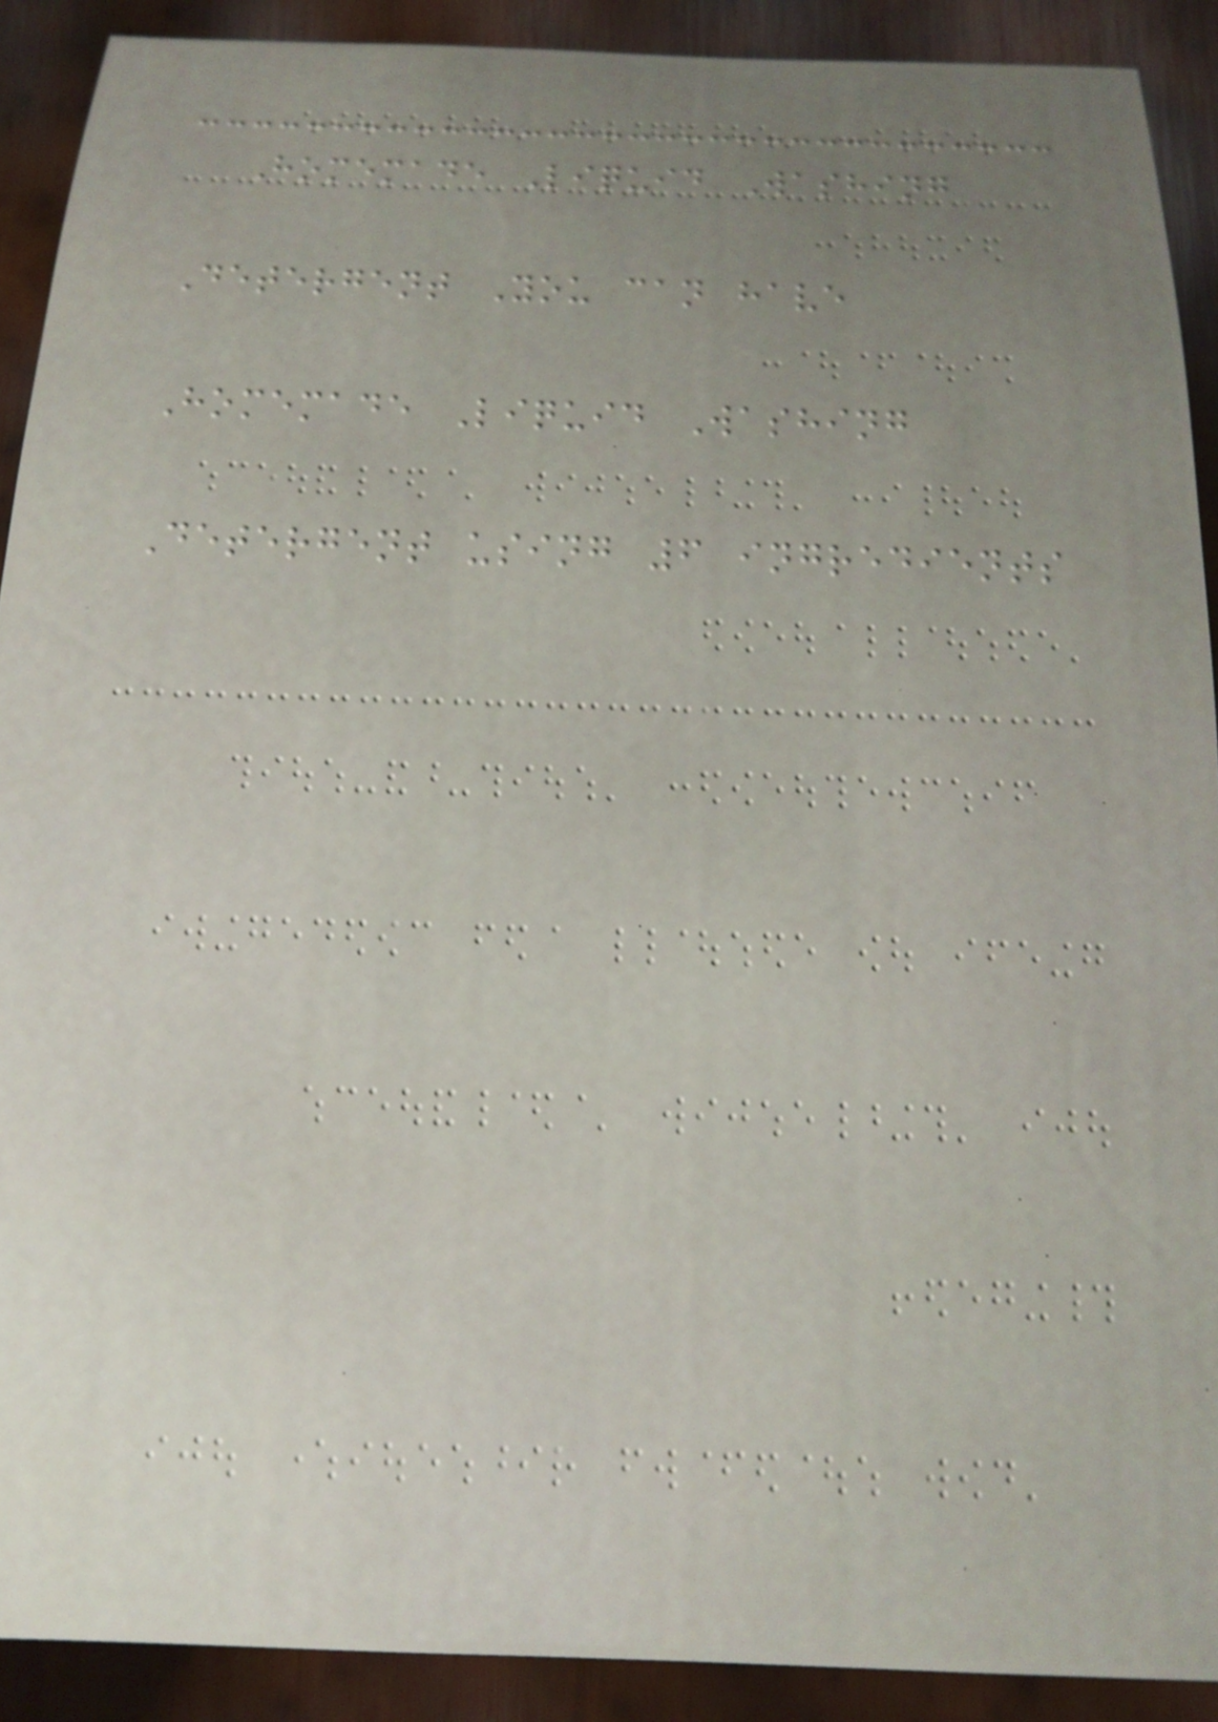Homemade Liquid Washing
Detergent You can have
Homemade Liquid Washing
Detergent using 6 ingredients
